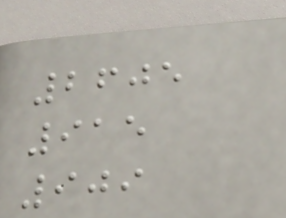2605
915
909
